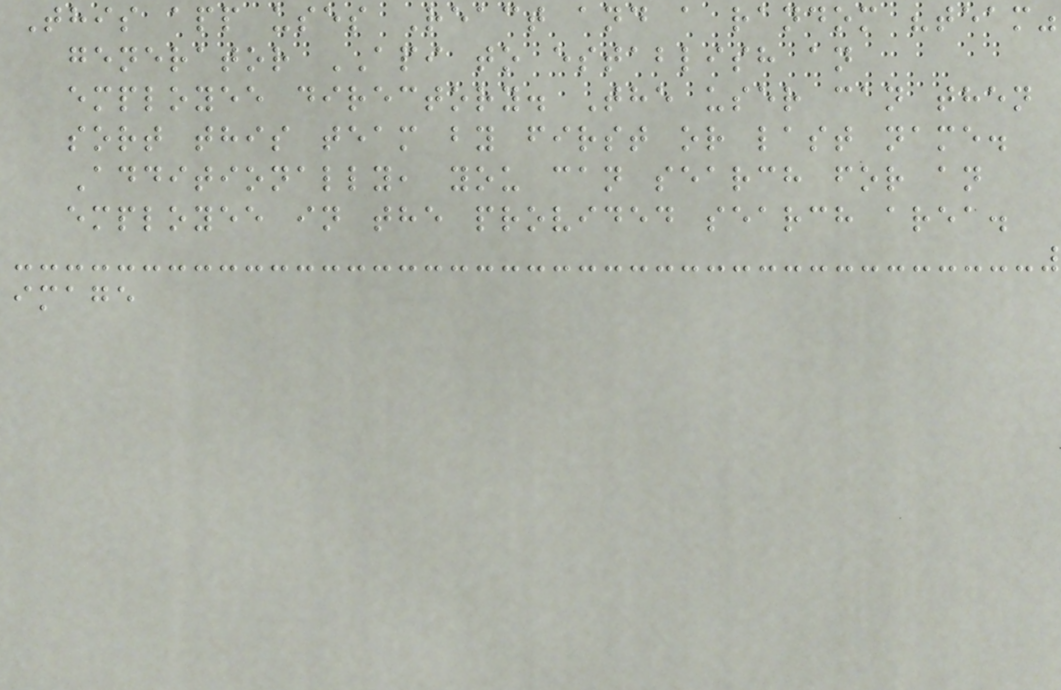This app uses React and a random "team"
generator API to establish an
employee directory. The user can then
sort this team by first or last name.
Additionally, you can search for an
employee in the provided search area.
image
